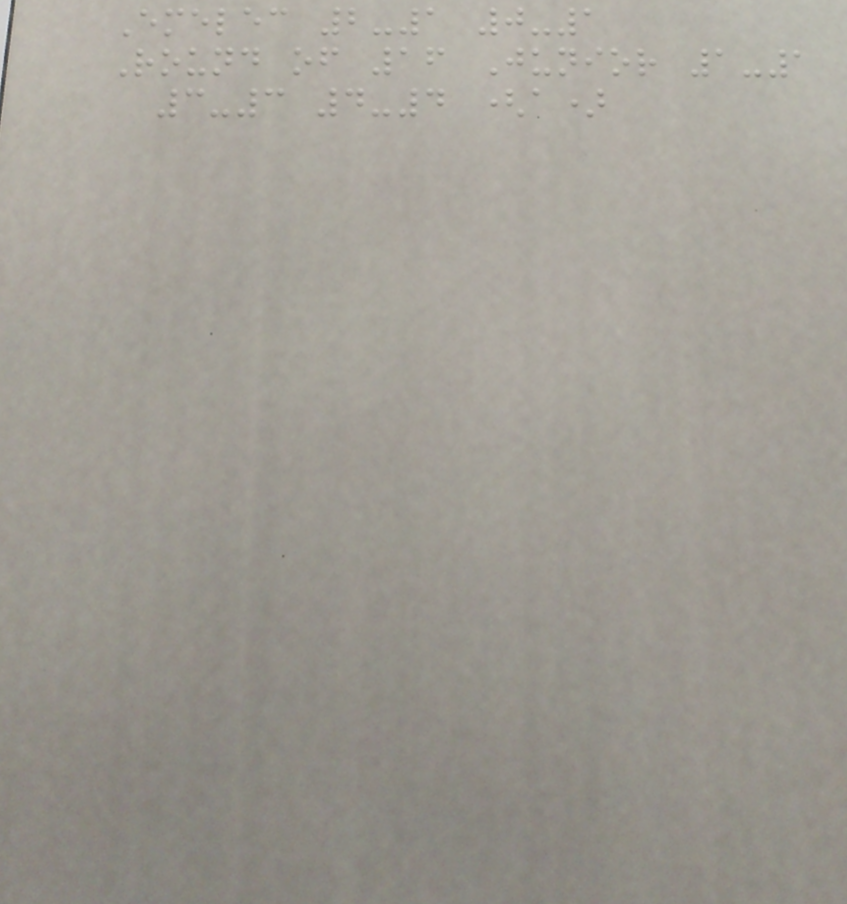Emelec 2-1 0-1
Round of 16 Junior 1-1
3-3 4-4 (a)
